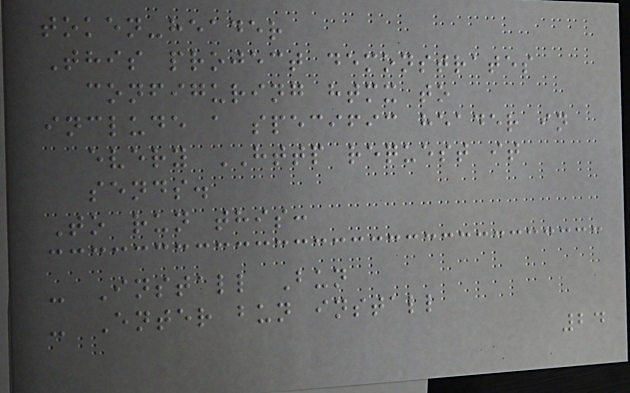token-header
This project demonstrates
configuring htmx to
include a specific header in
every HTTP request it
sends.
To run this:
- Install Bun
- Enter bun install
24
